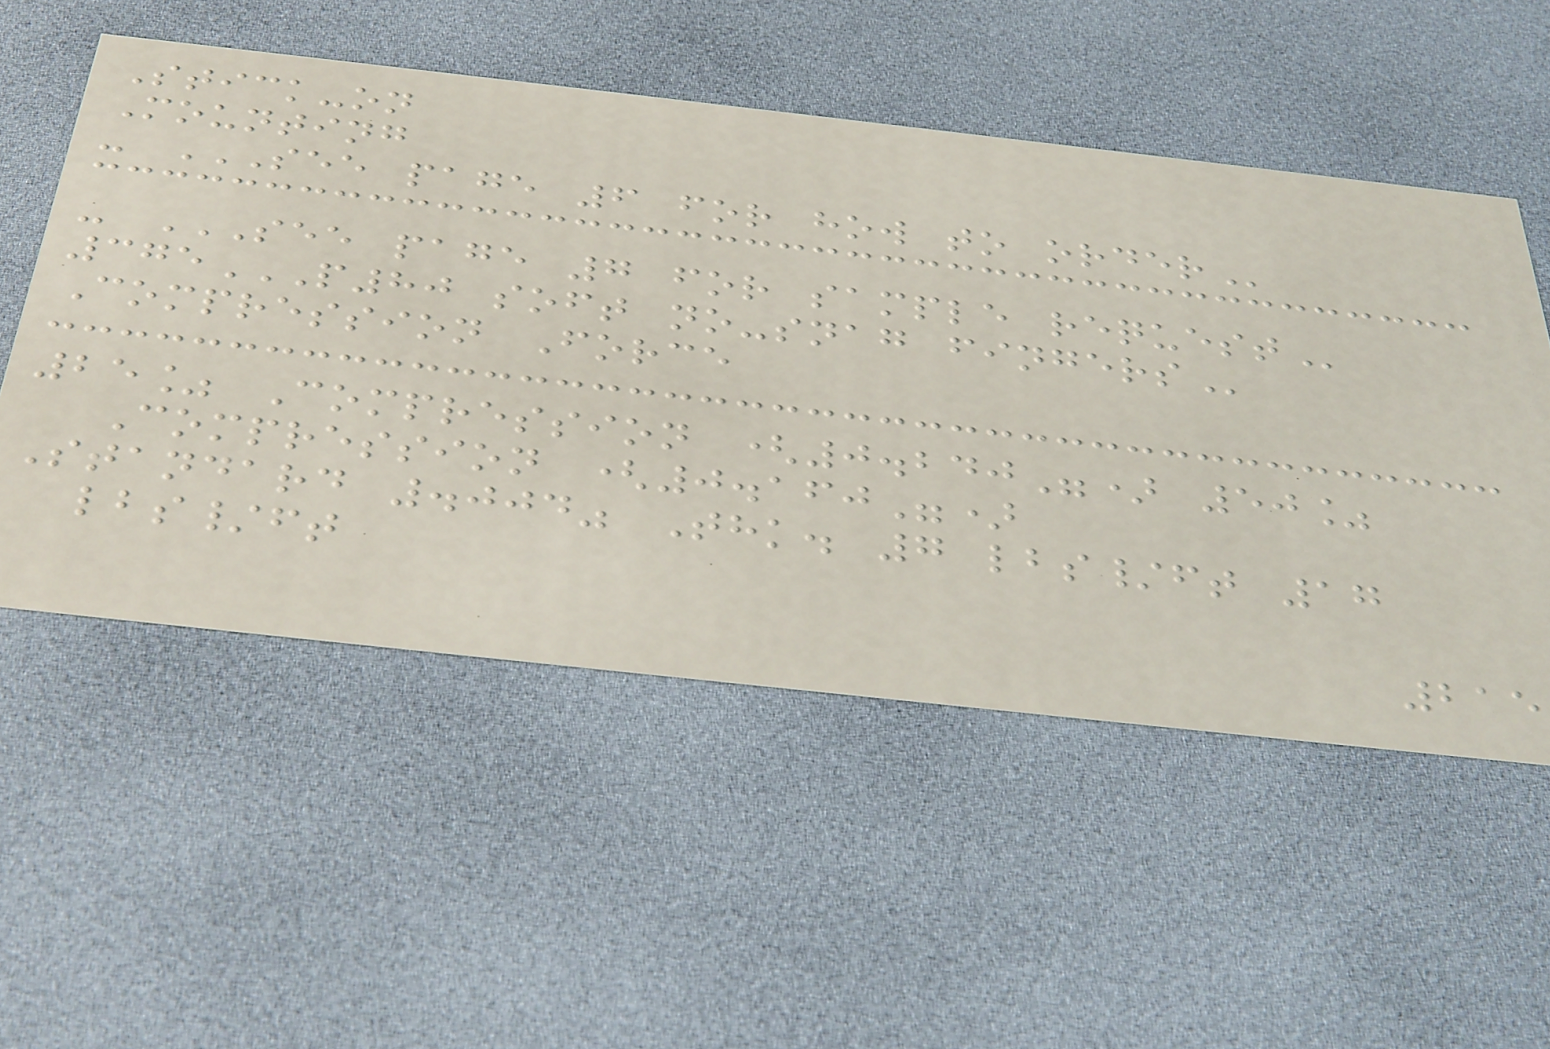Stick-on
Mounting
- SEE PAGE 6 FOR HOW TO ORDER
- SEE PAGE 7 FOR SAMPLE REQUEST
375P80 SOFT NO-SNAG FINGERS
Compression Force
25% Compression (0.240") 50%
Compression (0.160")
Standard .004" Thk. 7 lbs/ft 17
lbs/ft
215
